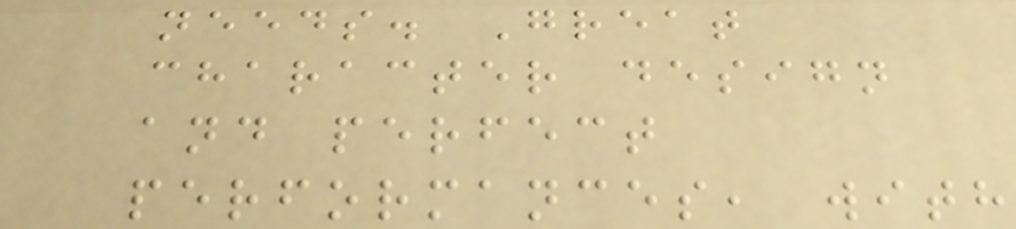needs. Great
character design
and perfect
performances, with
